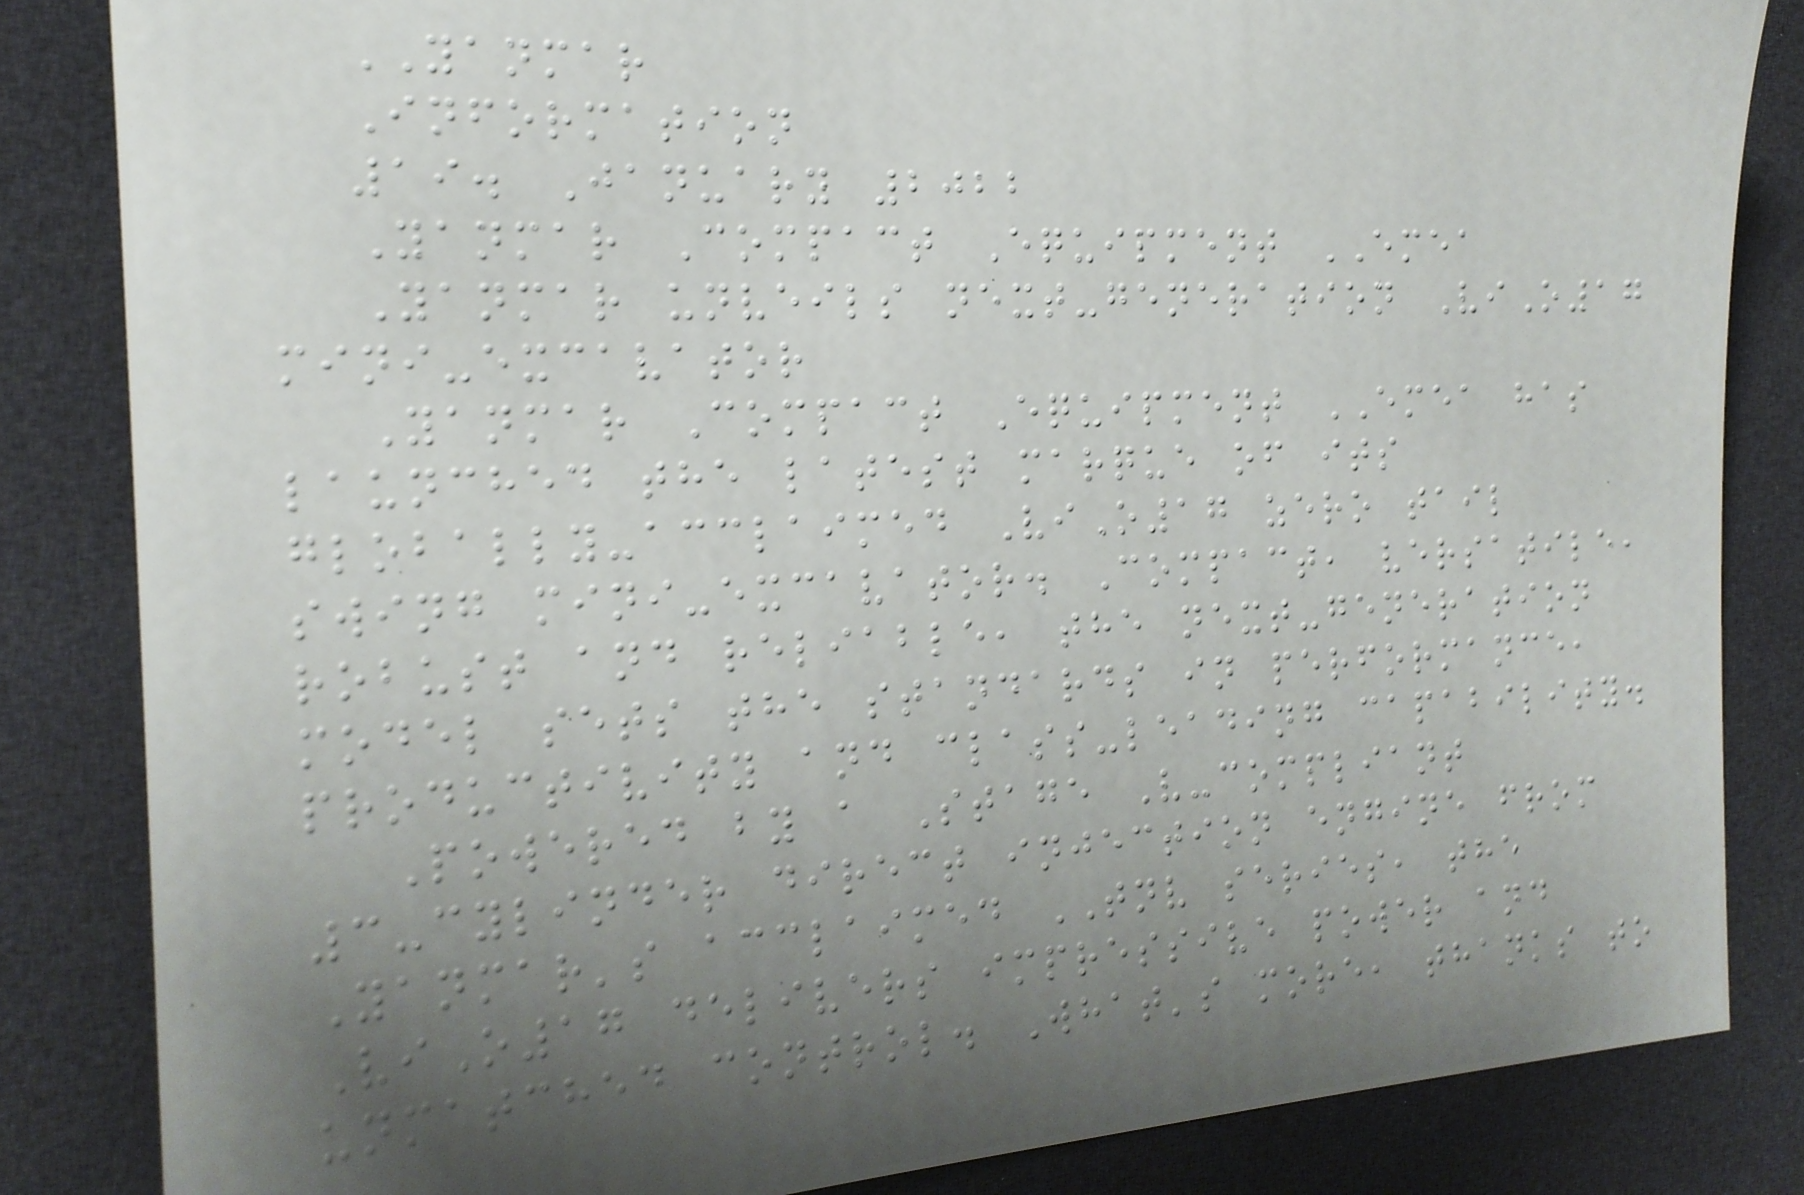YANMAR
Information
19. January 2022
Yanmar Compact Equipment EMEA
Yanmar unveils next-generation ViO17
mini-excavator
Yanmar Compact Equipment EMEA has
launched the latest marque of its
globally-acclaimed ViO17 zero tail
swing mini-excavator. Compact, versatile,
robust and reliable, the next-generation
model sets the standards in performance,
productivity and class-leading capability.
Powered by a Stage V-compliant
3-cylinder direct injection engine from
Yanmar's acclaimed TNV series, the
ViO17 delivers impressive power and
unmatched control. What's more, thanks to
